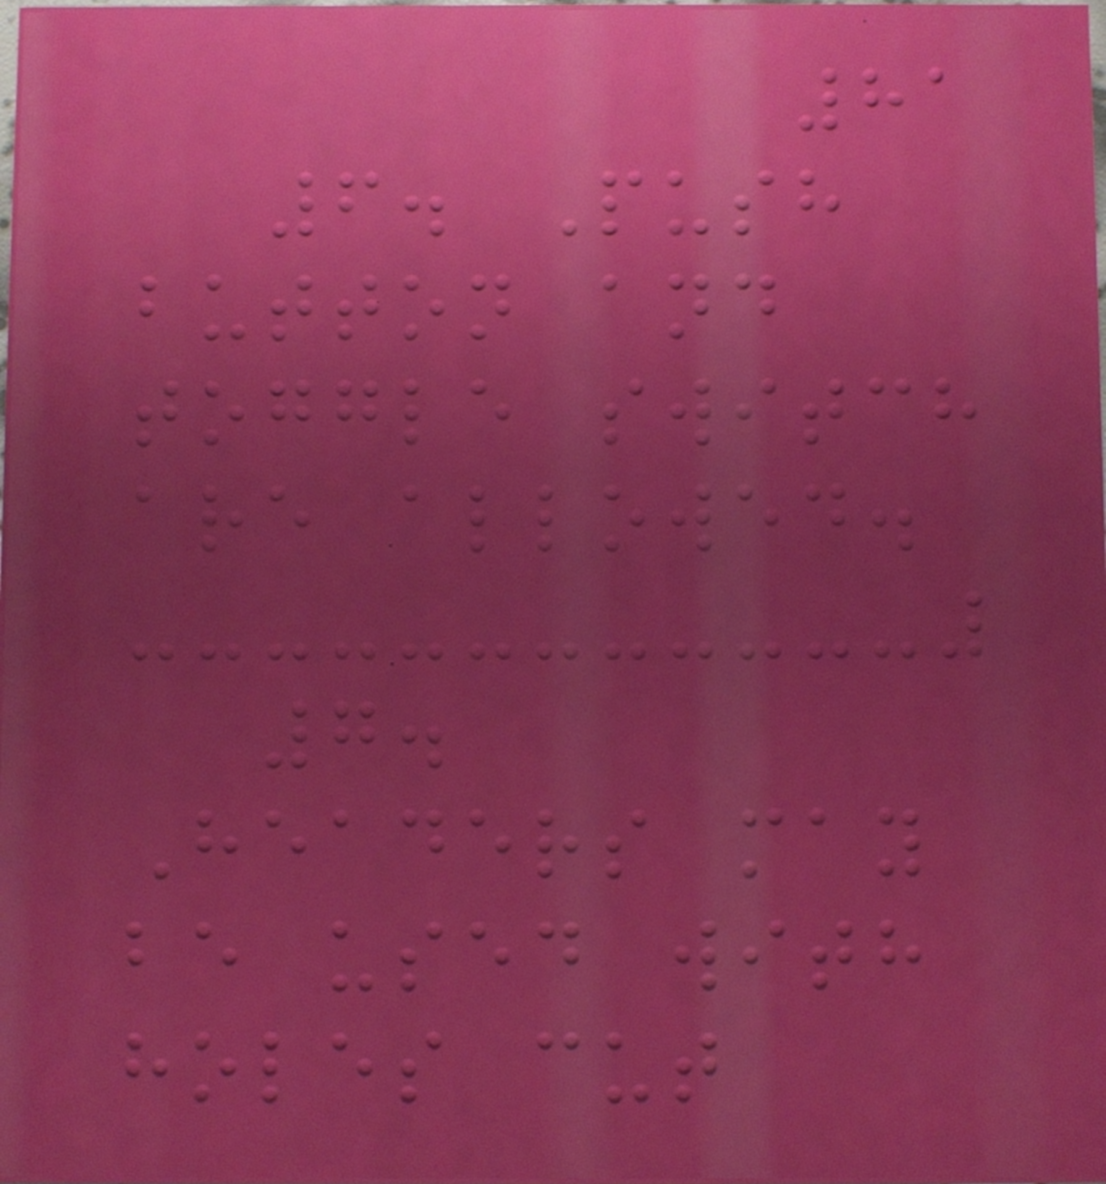81
6. Push
button and
toggle switch
are allowed.
7.
Headers may
be used with
holes cut
